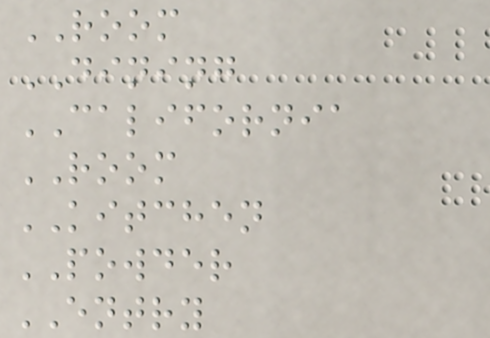ROOM
DINING
CALIFORNIA
ROOM
KITCHEN
POWDER
ENTRY
